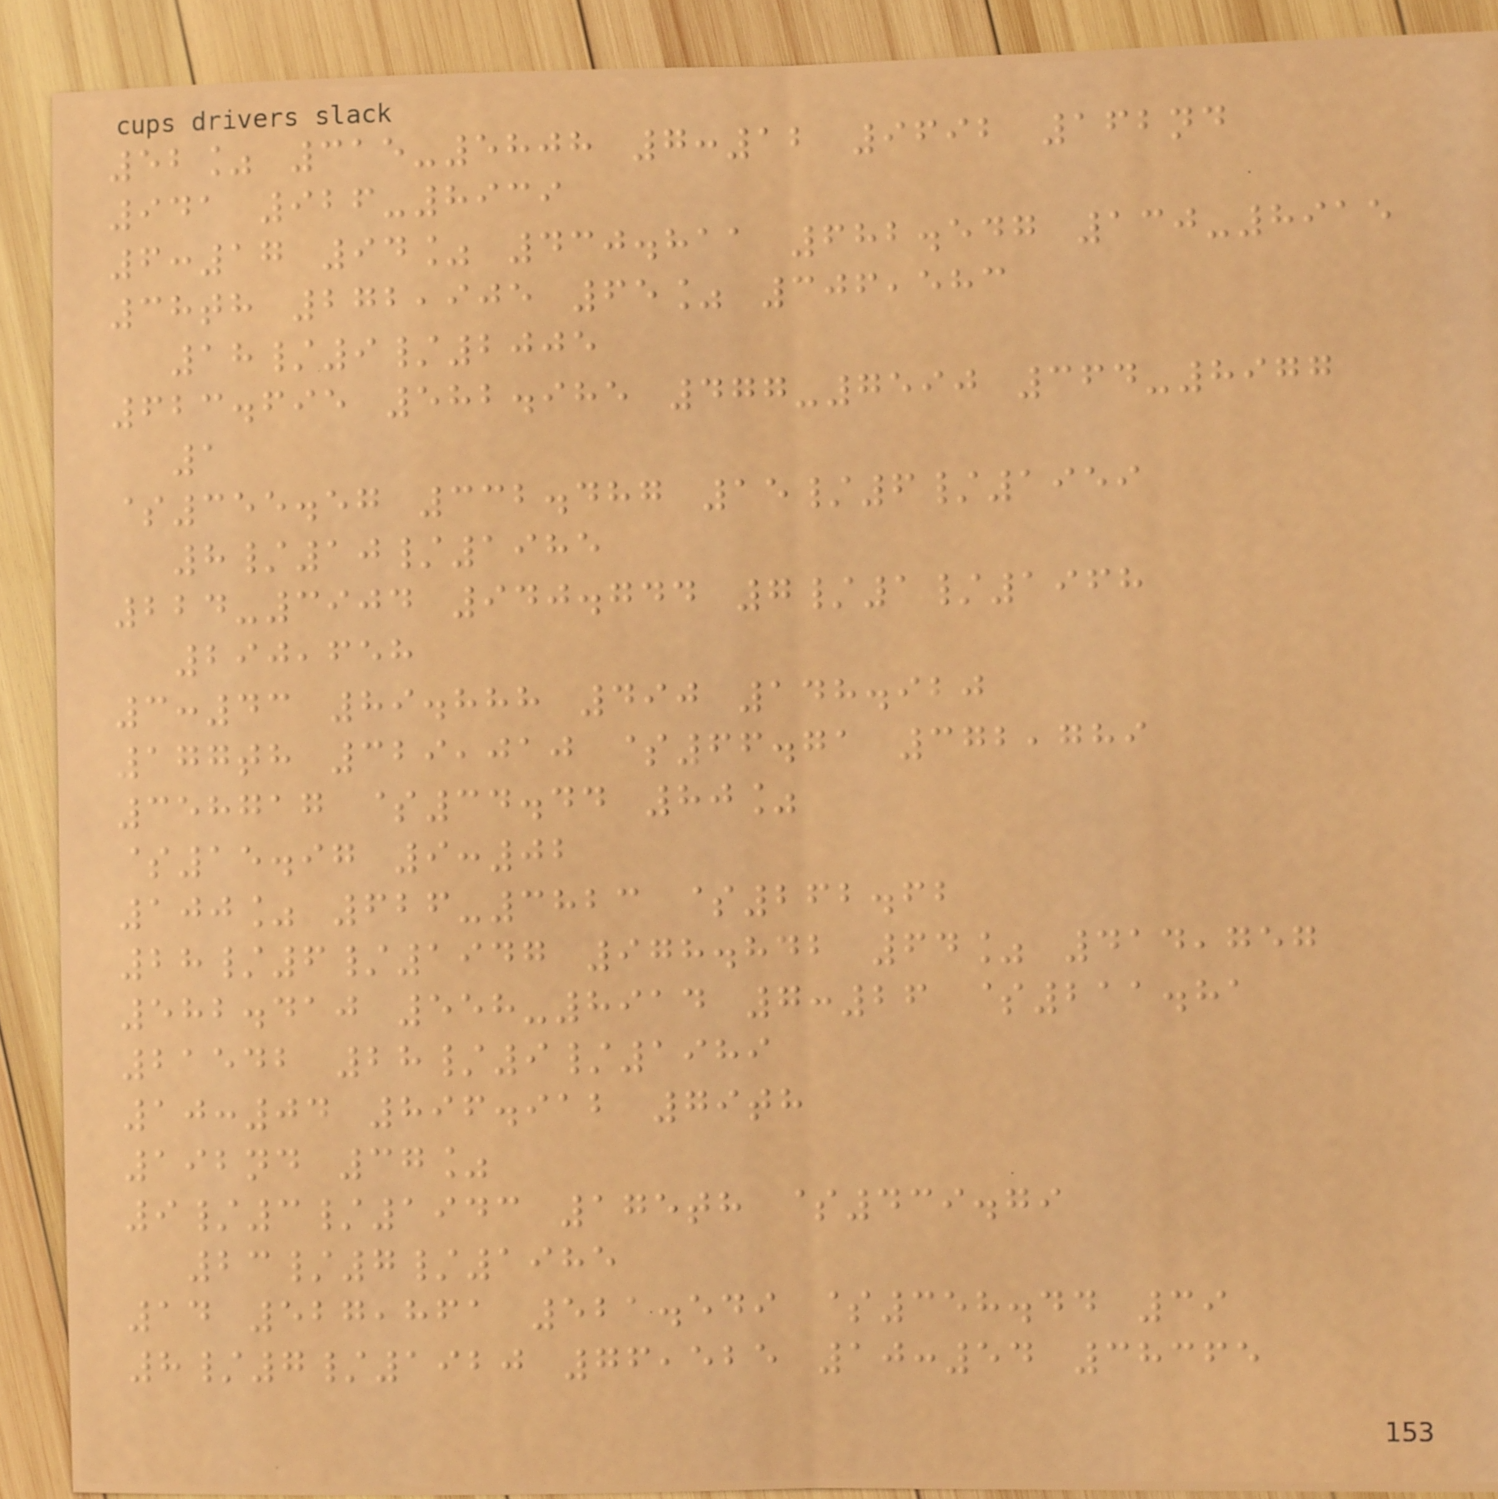52% 315-5808 7:12 9692 162nd
941 926-8939
6:17 94% 430.811 682.547 130-8915
38th 272,905 65% 306,583
18/9/2005
623.695 582.985 477-7590 364-8977
1
$355.57 332.487 15/6/1959
8/10/1985
224-3904 940.744 7/1/1968
290,658
3:43 89.888 490 148.920
177th 329,010 $66.71 372,789
358717 $34.44 80%
$15.97 9:02
100% 626-3823 $262.62
28/6/1947 978.842 64% 414,757
582.410 558-8914 7:26 $211.81
21542 28/9/1989
10:04 896.912 79th
192nd 37%
9/3/1943 175th $439.79
23/7/1985
14 527,861 521.549 $358.44 39
8/7/1920 76,525 10:54 38365
